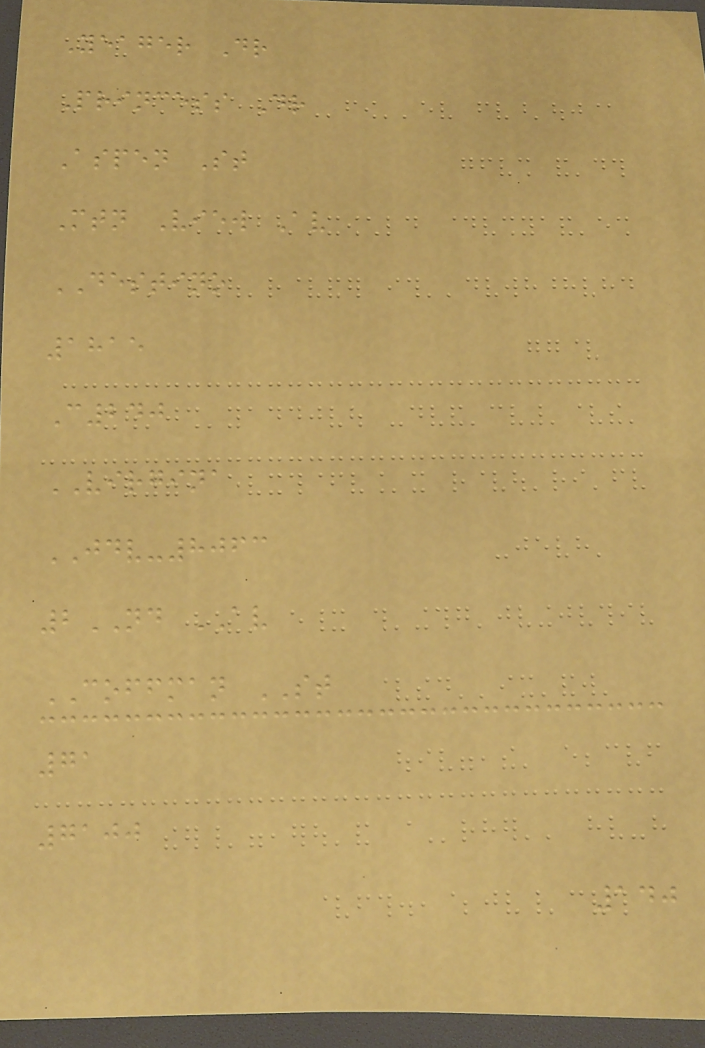Yeager Dr
Princess Dr
Aspen St
Mtn View Av
DESTINO
1815
C240
VIRGINA
JDV-8063
2ND AV
COFFMAN ST
71
7100
140
